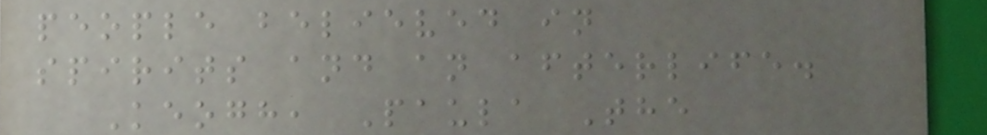people believed in
spirits and an afterlife.
Keogh, Paula The
